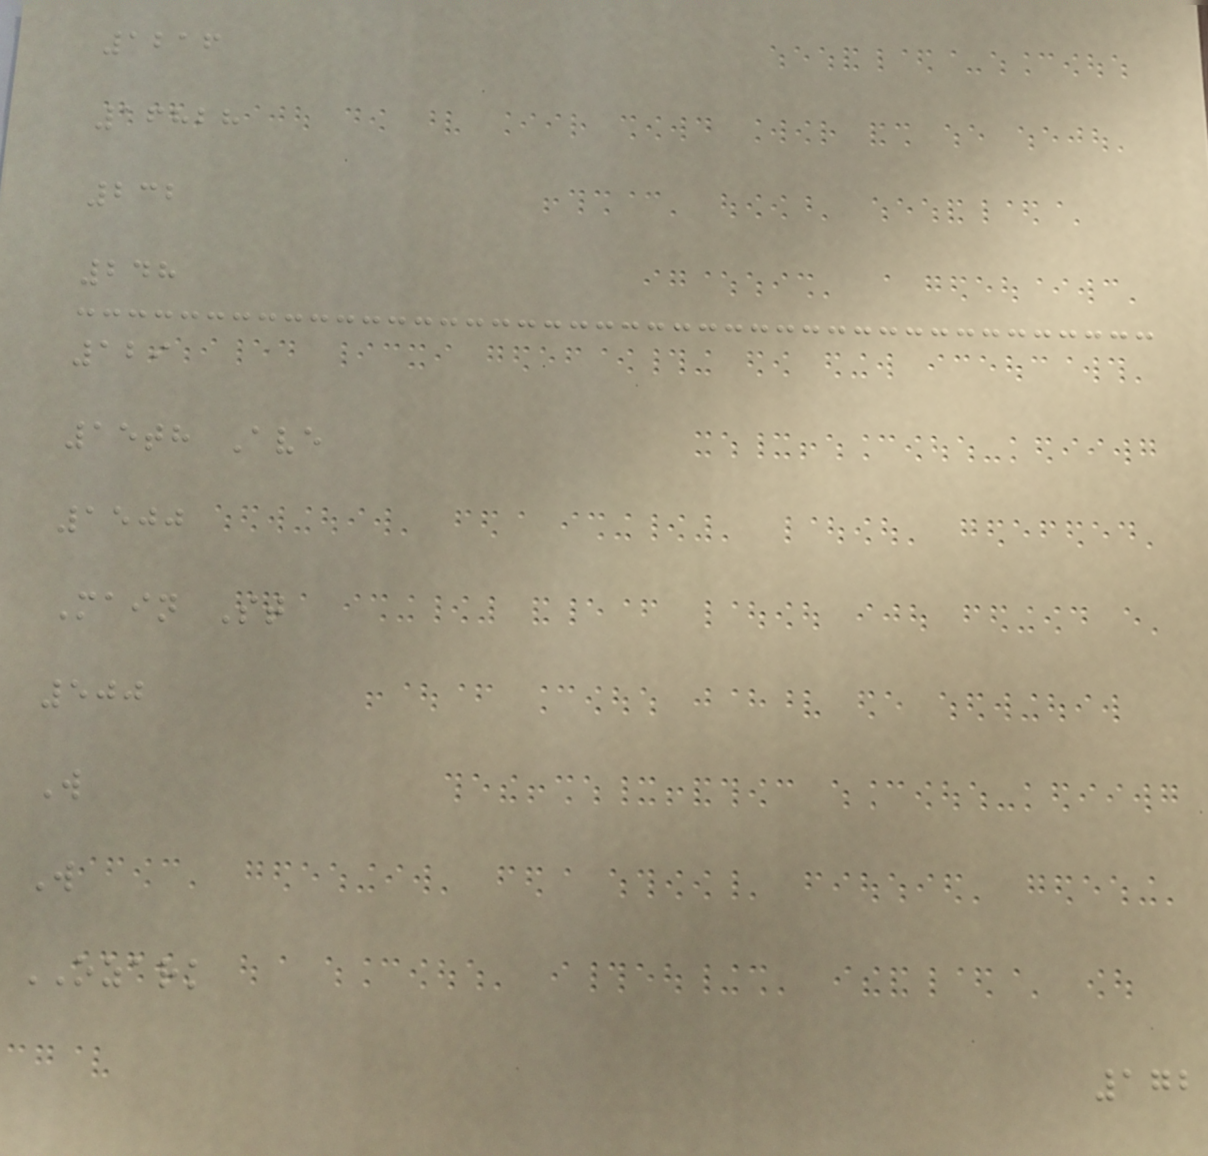1216
16828
232
248
129
15th Ave
1500
Main St
500
W
W
OZARK
172
